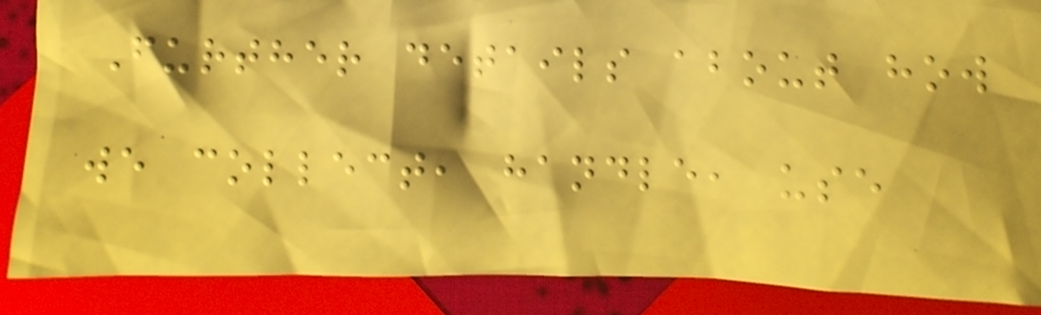Further details about how
we collect, handle, use
